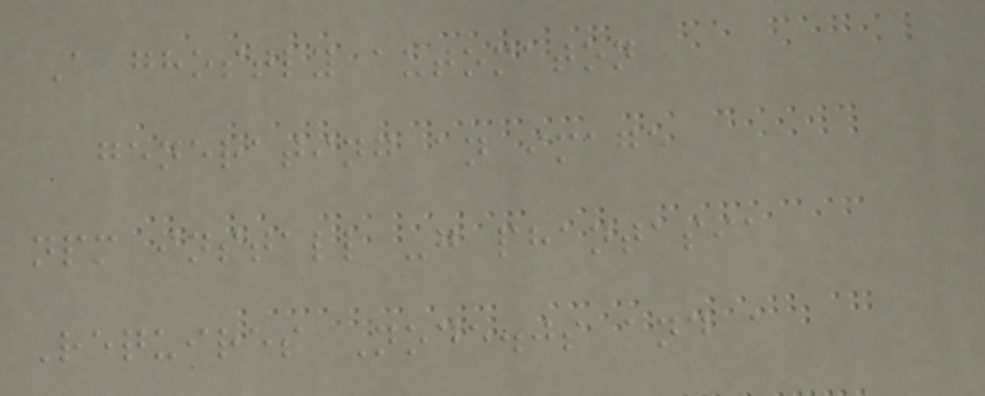A ghostly automaton
generating an image
npm install -g phantasia
Requires Node.js and a
